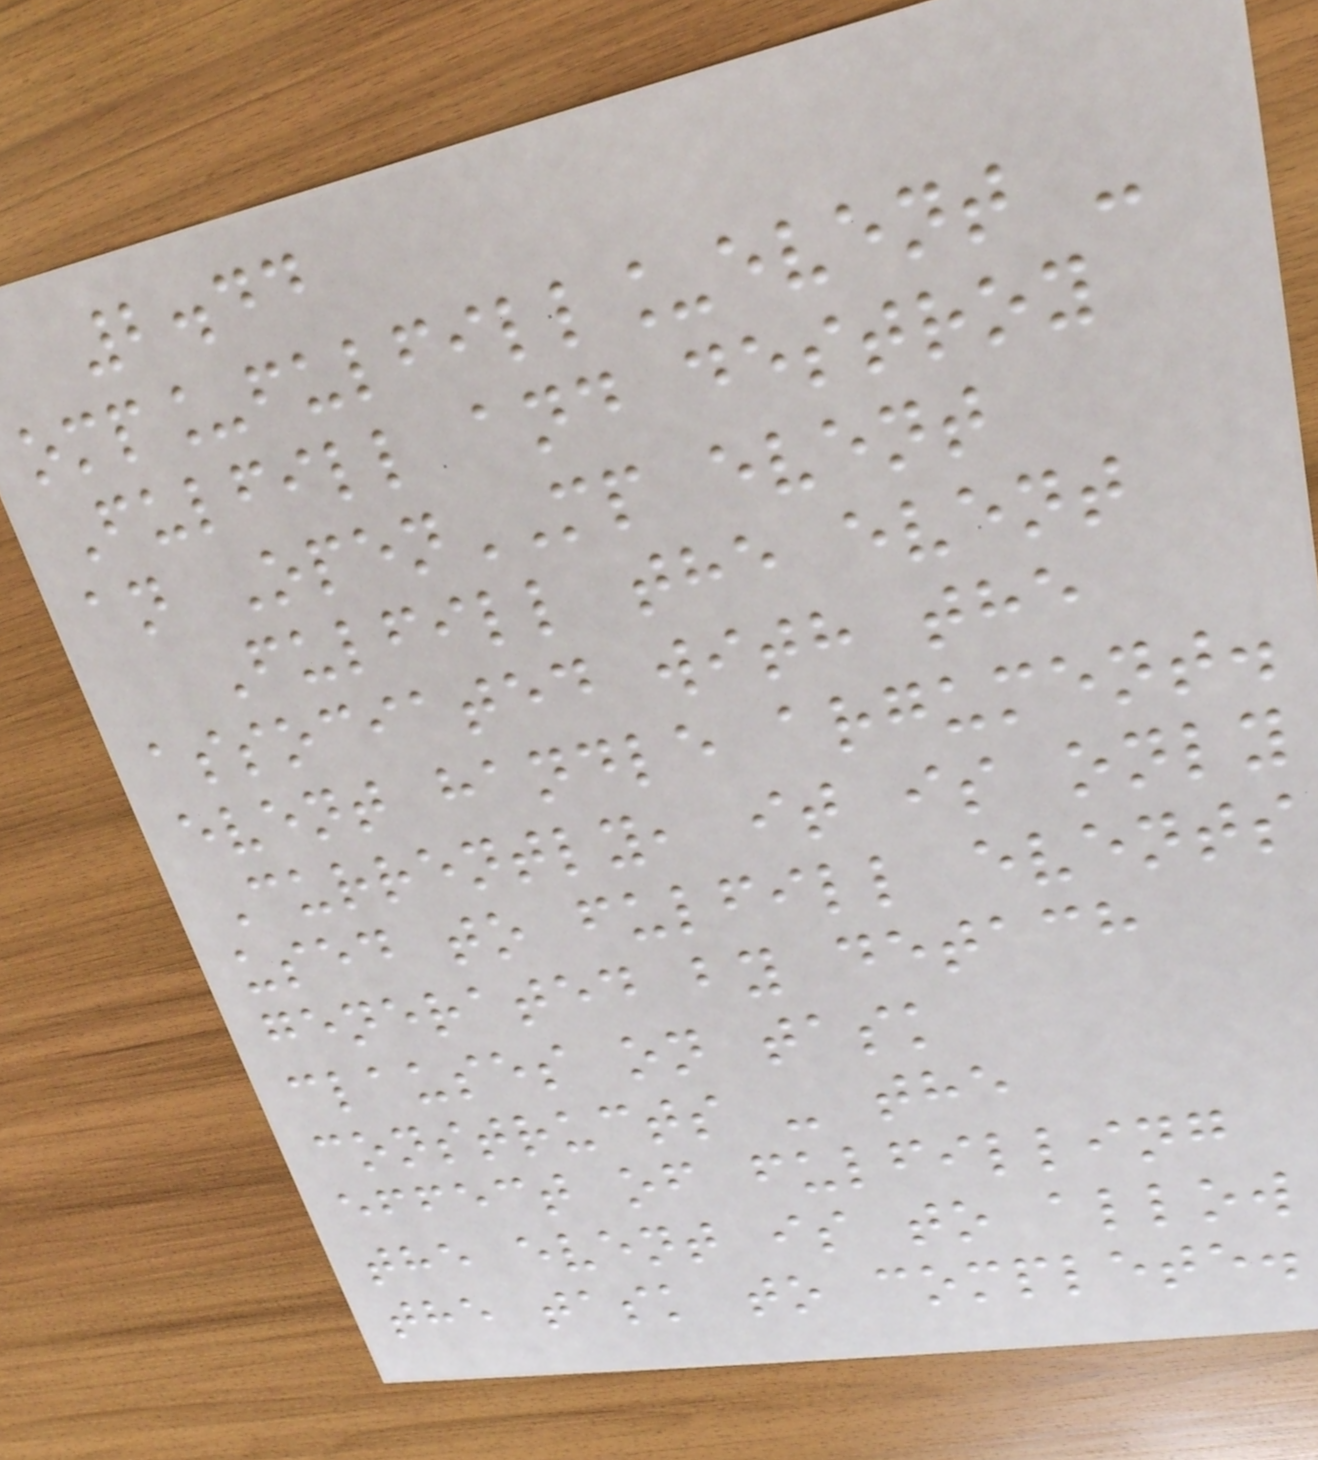2.44
omp_fulfill_event -
Fulfill and destroy
an OpenMP event
Fulfill the event
associated with the
event handle argument.
Currently, it is only
used to fulfill events
generated by detach
clauses on task
constructs - the
effect of fulfilling
the event is to allow
the task to complete.
